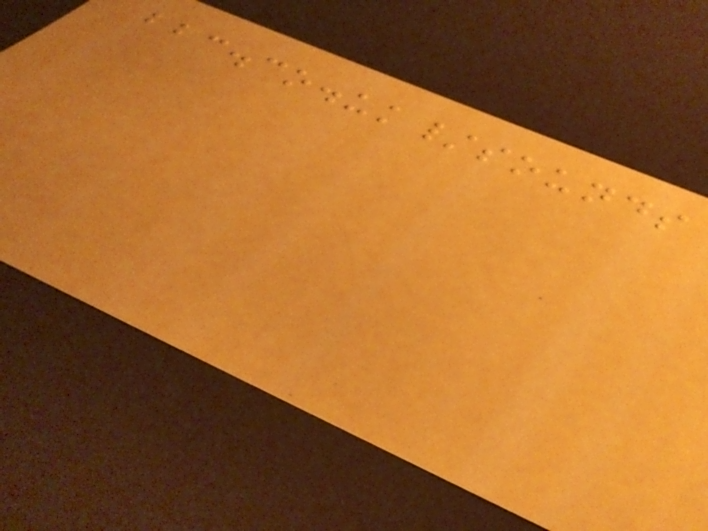bbc.co.uk/sounds
